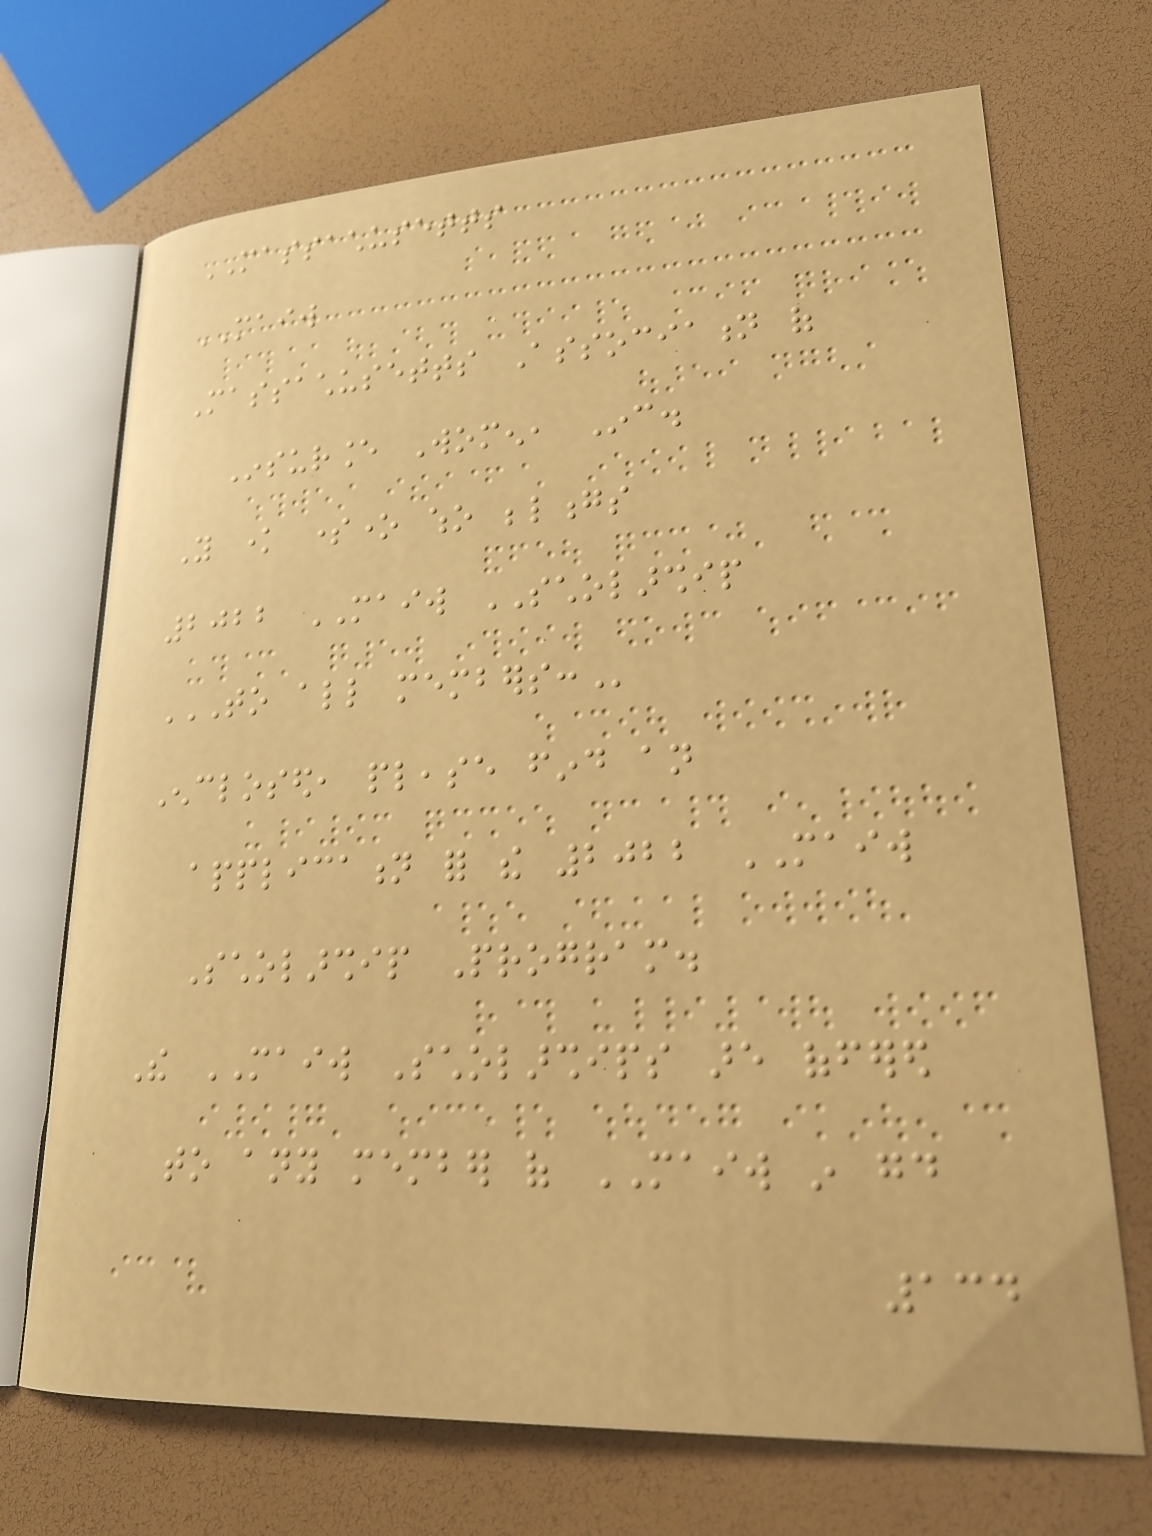MASSACHUSETTS
MAIW
Massachusetts Association of
Insurance Women, Inc.
You know someone who belongs
2022 MAIW SCHOLARSHIP
TO ALL MEMBERS:
Enclosed, please find an
application for the 2022 MAIW
Scholarship Program.
The MAIW Scholarships are offered
to any member of MAIW in good
134
